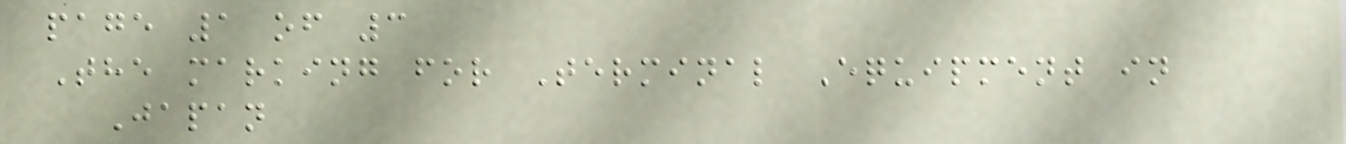page 1 of 3
The marking for Terminal Equipment in
Japan
